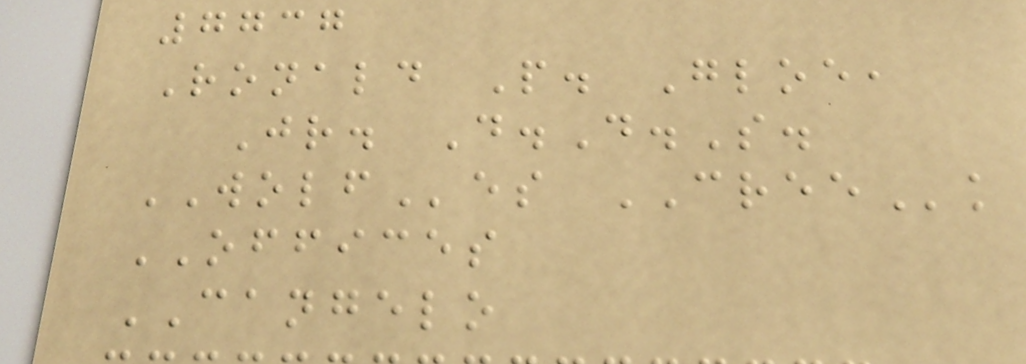7737
Ronald P. Gloe,
Jr. D.D.S.
WOLFes CREEk
OFFICES
CANGELO
